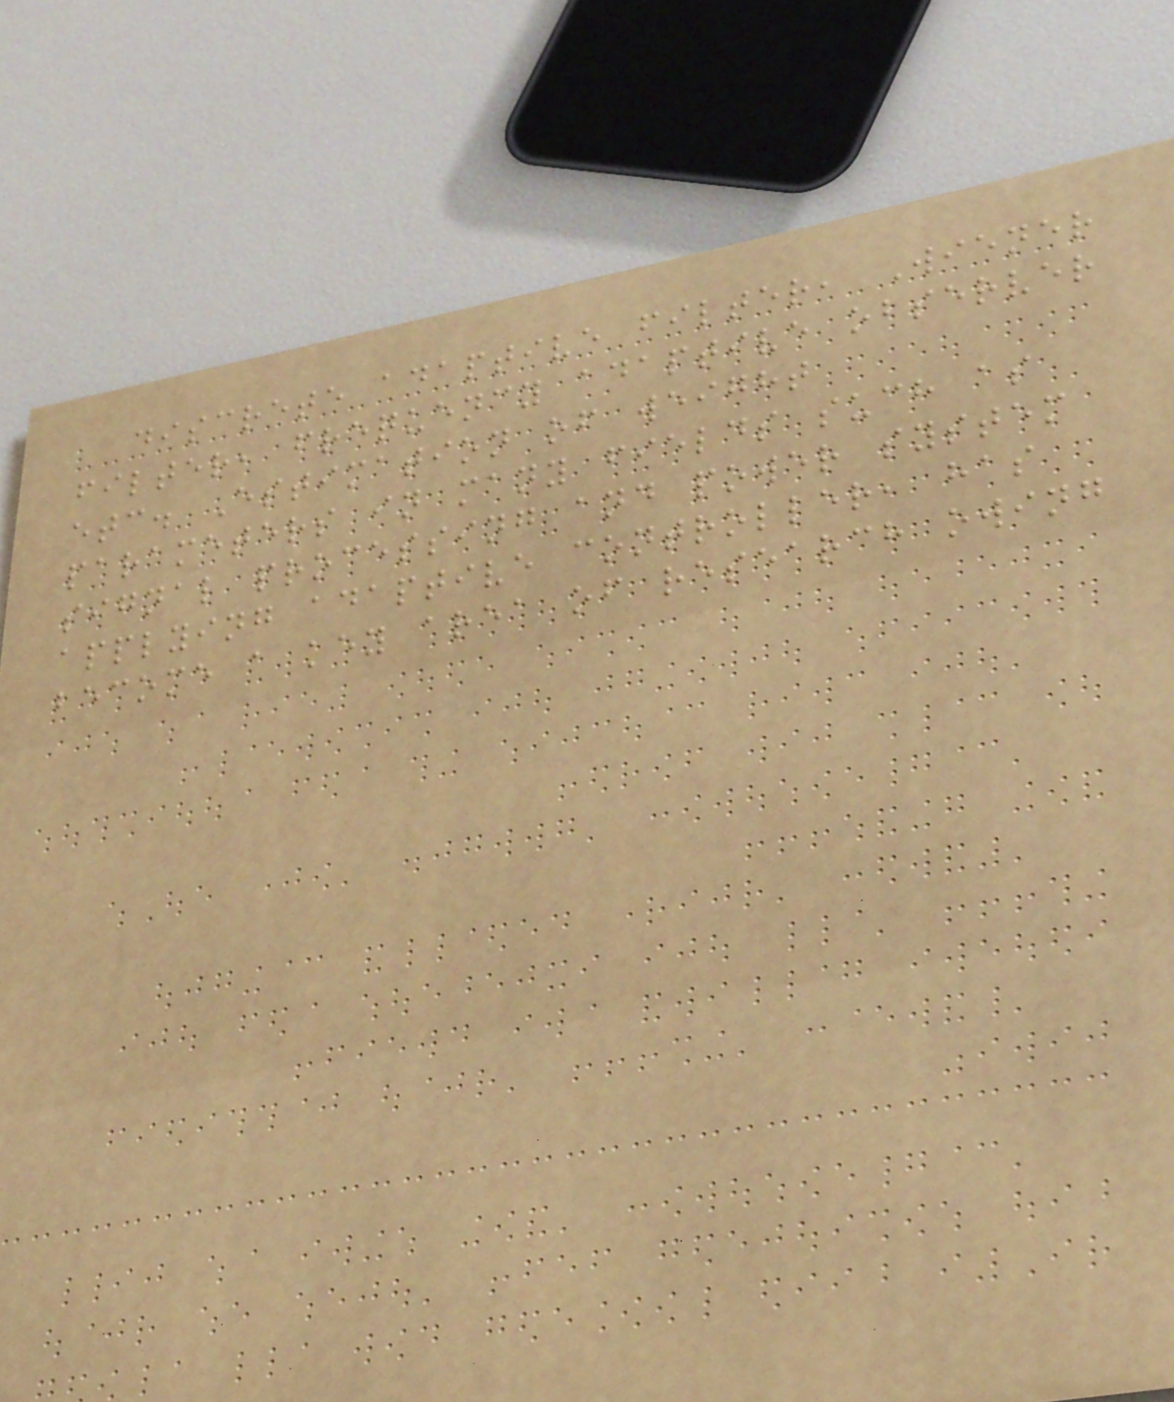discrete adaptive filter, Wiener
filter, frequency adaptive observer
etc. Estimation of weight
parameters in many fields such as
signal processing and power system
applying adaptive controller, has
become a key area of research owing
